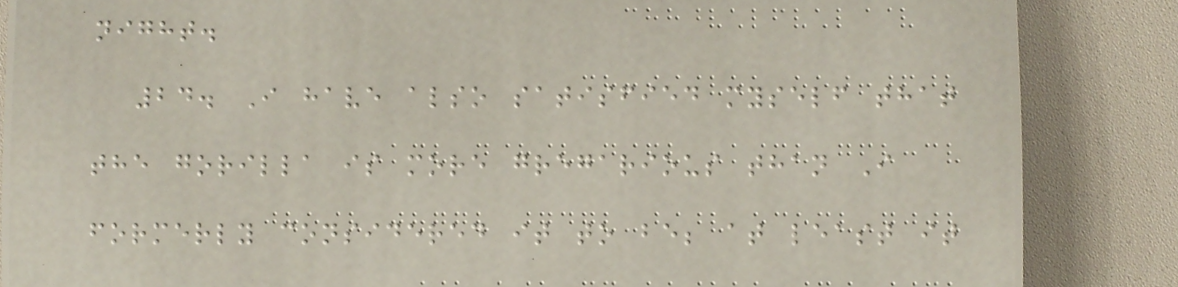night.
24. I have also satisfied myself that
the gorilla is more gregarious than I
formerly considered it to be; at least it
